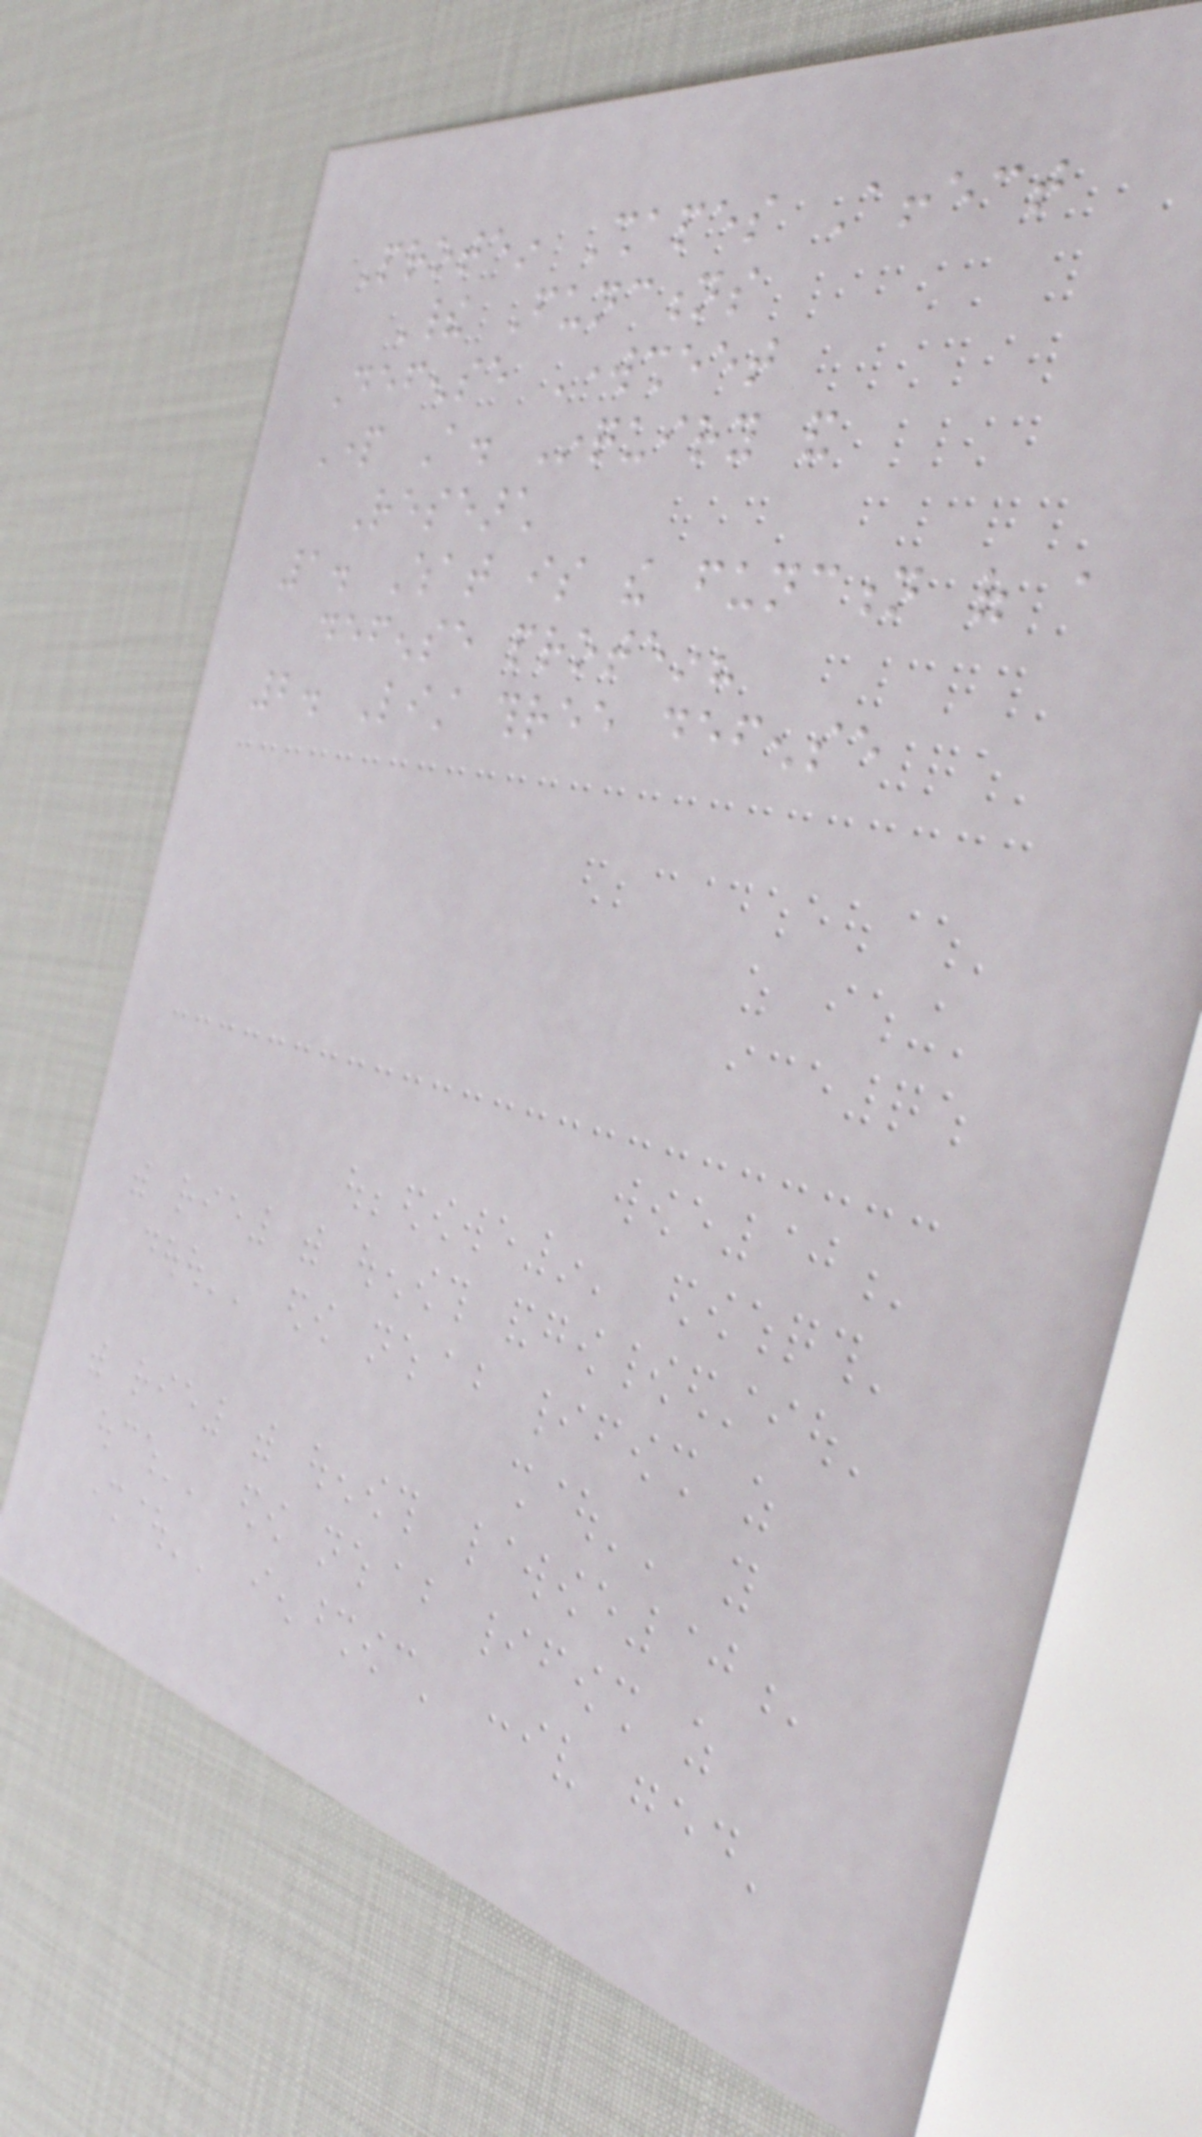Protein Shapes Affect
Their Functions
Defense Worksheet
Part A. Inquiry and
Research
1. What is the function of a
defense protein?
2. List three defense
